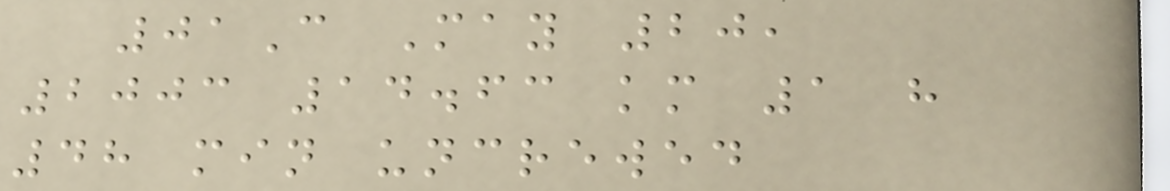01C May 20,
2003 14.63 km 1 h
48 min uncrewed
